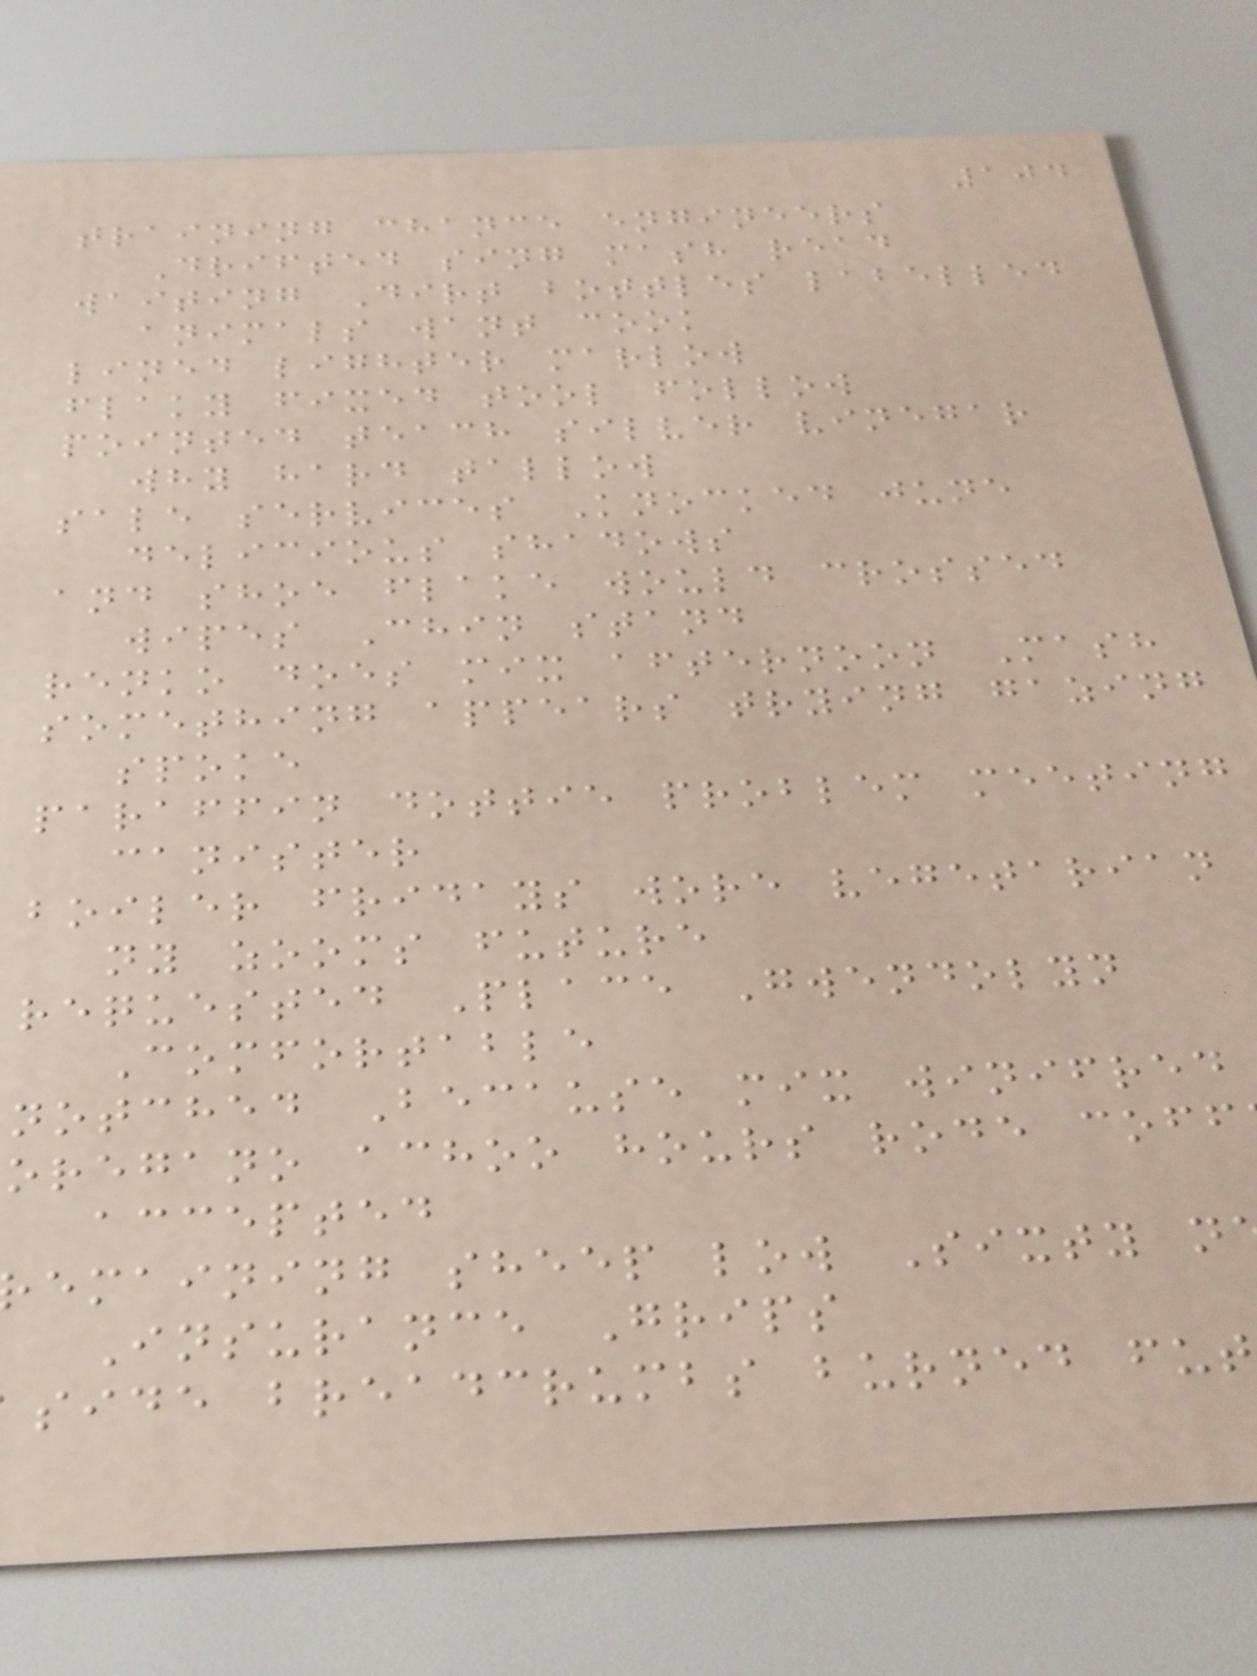104
training chance engineers
Drifted sing mash read
waiting Dirt bottles labelled
animals want cook
lined lighter marlow
flaky fixed tool follow
pointed teach silver vinegar
why hard tallow
sale services Knocked june
delicious shadows
and shoe flake would crossed
wipes Chin stand
renko does mix afternoon Mash
something appears trying gazing
spoke
paraffin dottie problem meeting
canister
boiler fridays wore vegetarian
ny zooms future
requested Place Gwendolyn
Comfortable
notched Because mix winifred
oregano achoo hours rode coff
accepted
emaining sheep low Sixty n
Insurance Grips
side breadcrumbs burned fut
